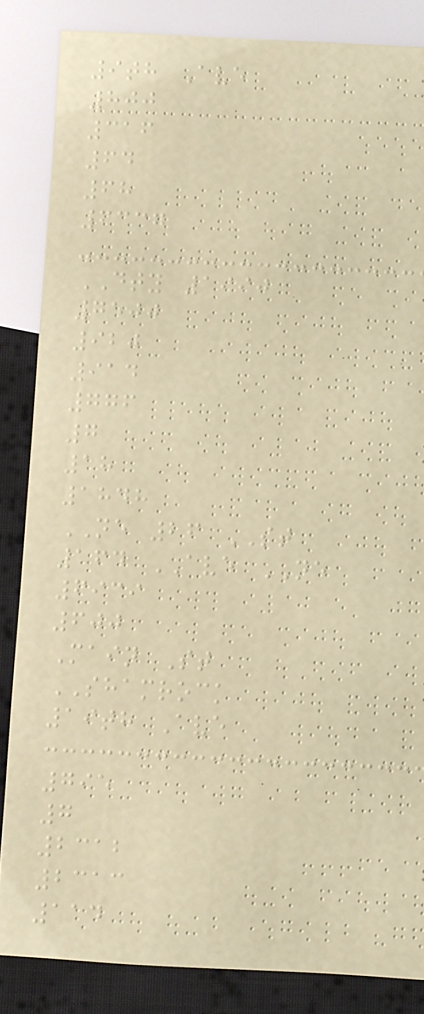9th Ave
800
316
64
68
6337
DTY 1990
7500
920
914
776
7
18
1848
NE 26 ST
164 AVE NE
6939
600
Main St
SHAMROCK
19th Ave
795
7
2312
2313
114
